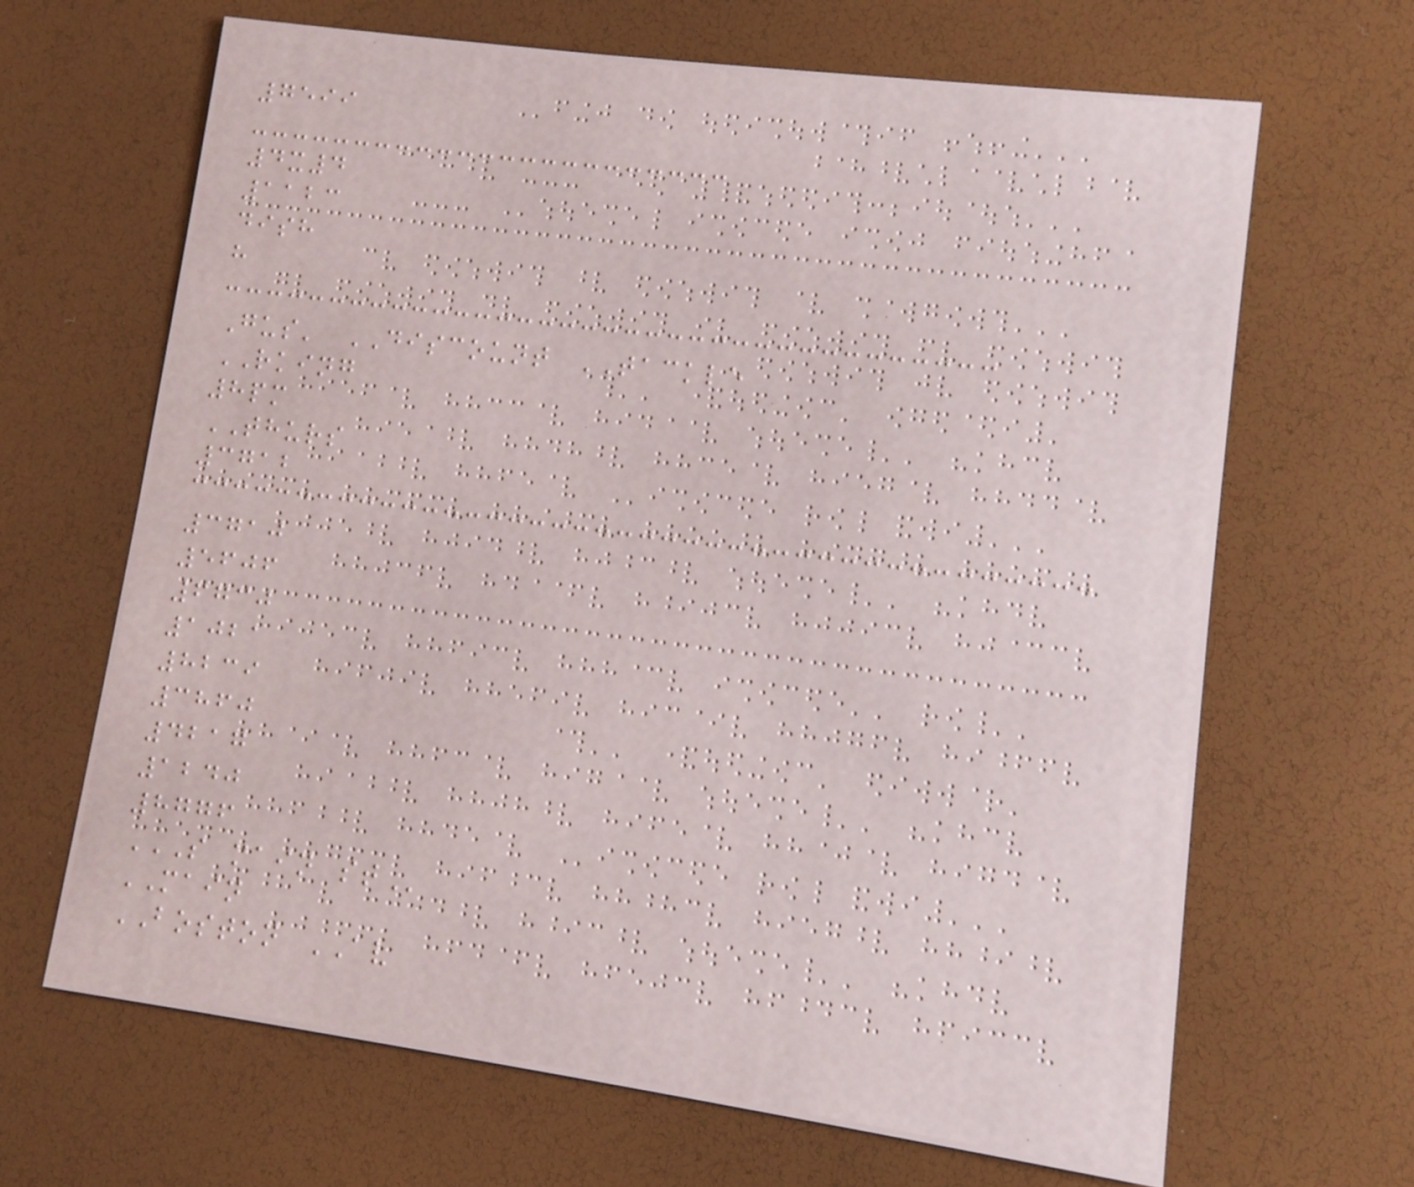7599
4x4
1123
dish
h
Gus' DISCOUNT TACKLE
RKING
8pm
THURS
3712
3710
5606
6730
1021
8239
3860
4217
1240
8776
S MAIN ST
MAIN
BOSTON AV
